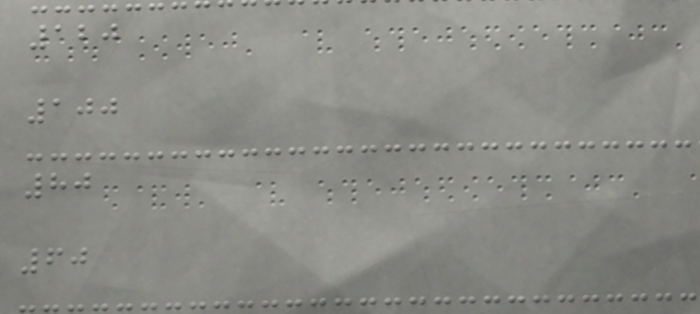120
100
80
60
